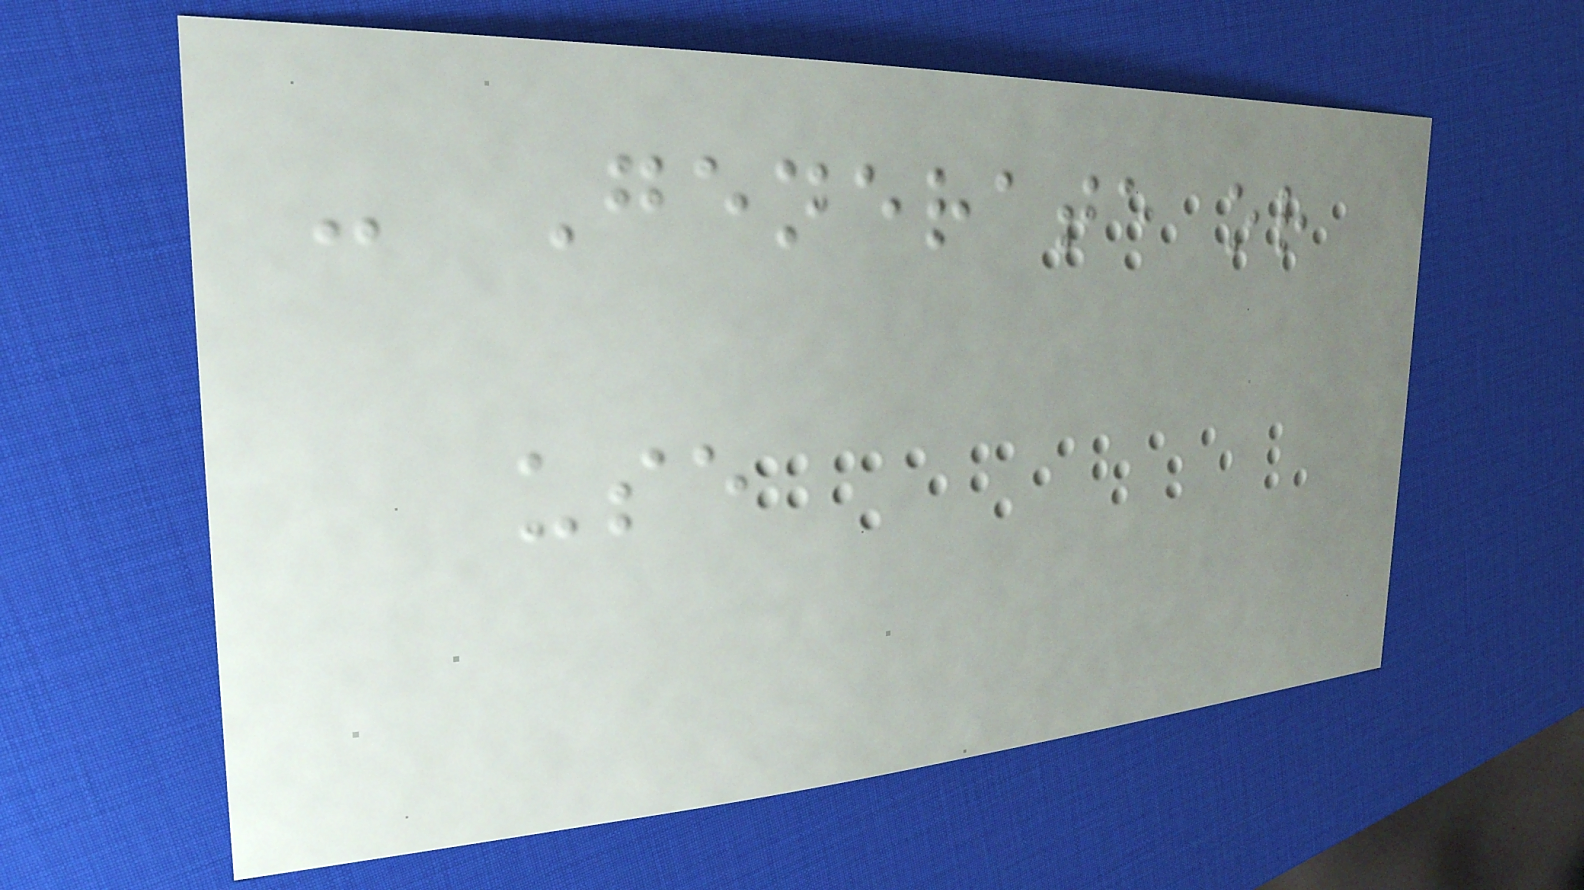- Generate or
use
